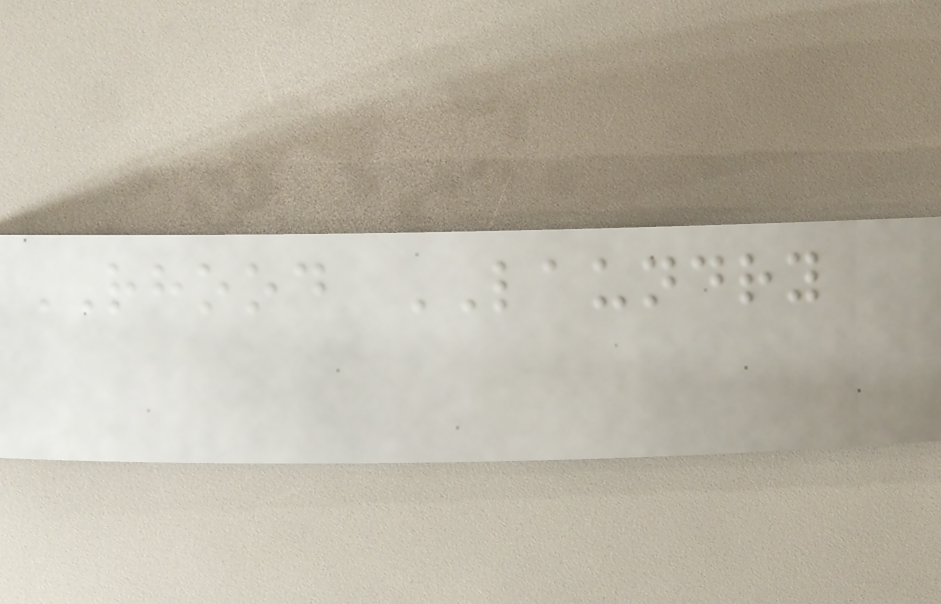RHOOD LAUNDRY
